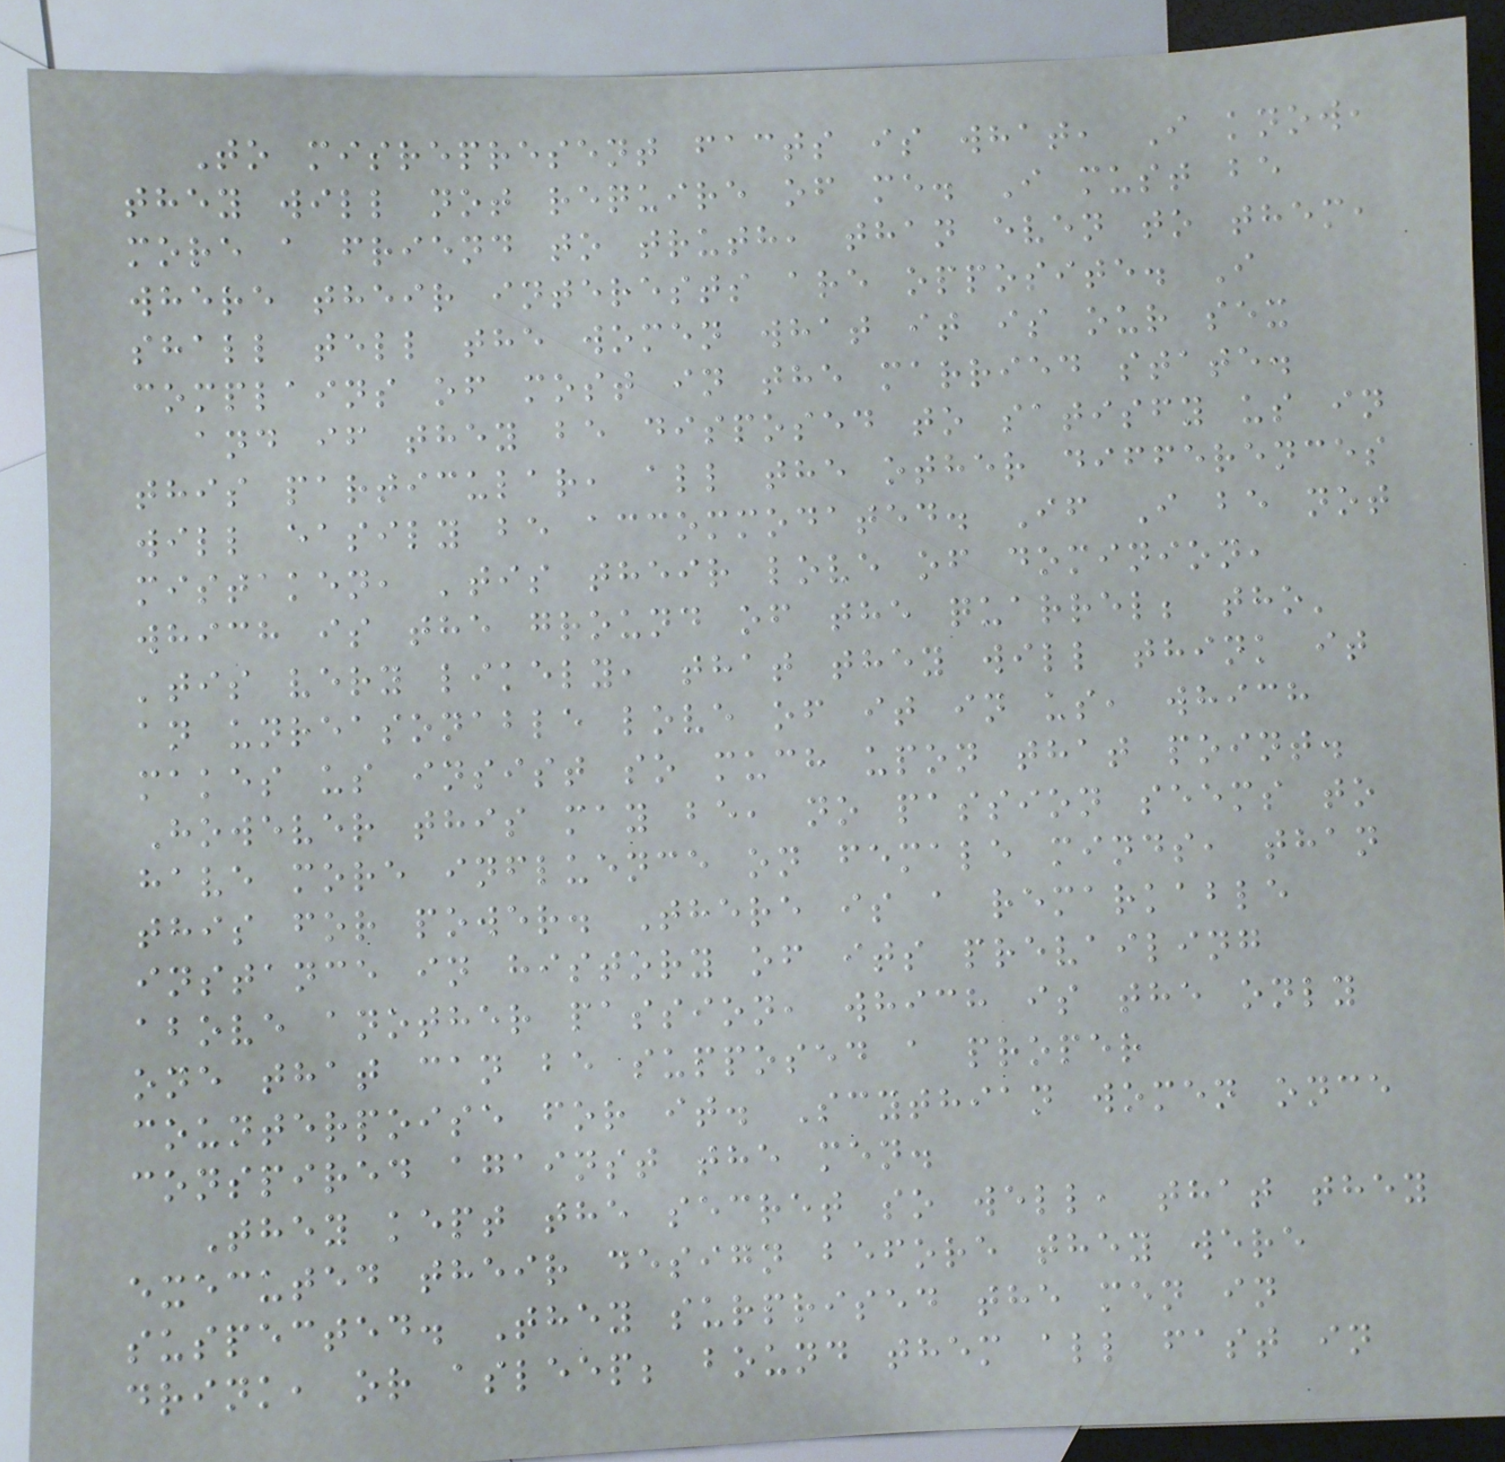To misrepresent facts is what, I know,
they will not require of me. I must be
more a friend to truth, than even to them,
where their interests are opposite. I
shall tell the women what it is our sex
complains of most in the married state.
and if they be disposed to satisfy us in
this particular, all the other differences
will easily be accommodated. If I be not
mistaken, 'tis their love of dominion,
which is the ground of the quarrel; tho'
'tis very likely, that they will think it
an unreasonable love of it in us, which
makes us insist so much upon that point.
However this may be, no passion seems to
have more influence on female minds, than
this for power. There is a remarkable
instance in history of its prevailing
above another passion, which is the only
one that can be supposed a proper
counterpoise for it. Scythian women once
conspired against the men.
They kept the secret so well, that they
executed their design before they were
suspected. They surprised the men in
drink, or asleep; bound them all fast in
